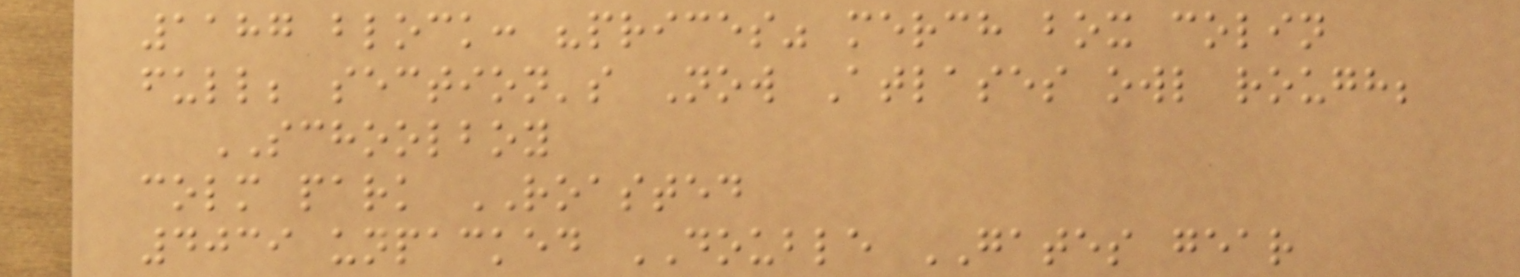1187 block: "prices" merch box colin
full; section's Now Atlases owl rough;
SCHOOLBOY
colm park ROASTED
4039 unpacked DOUBLE GATES gear
